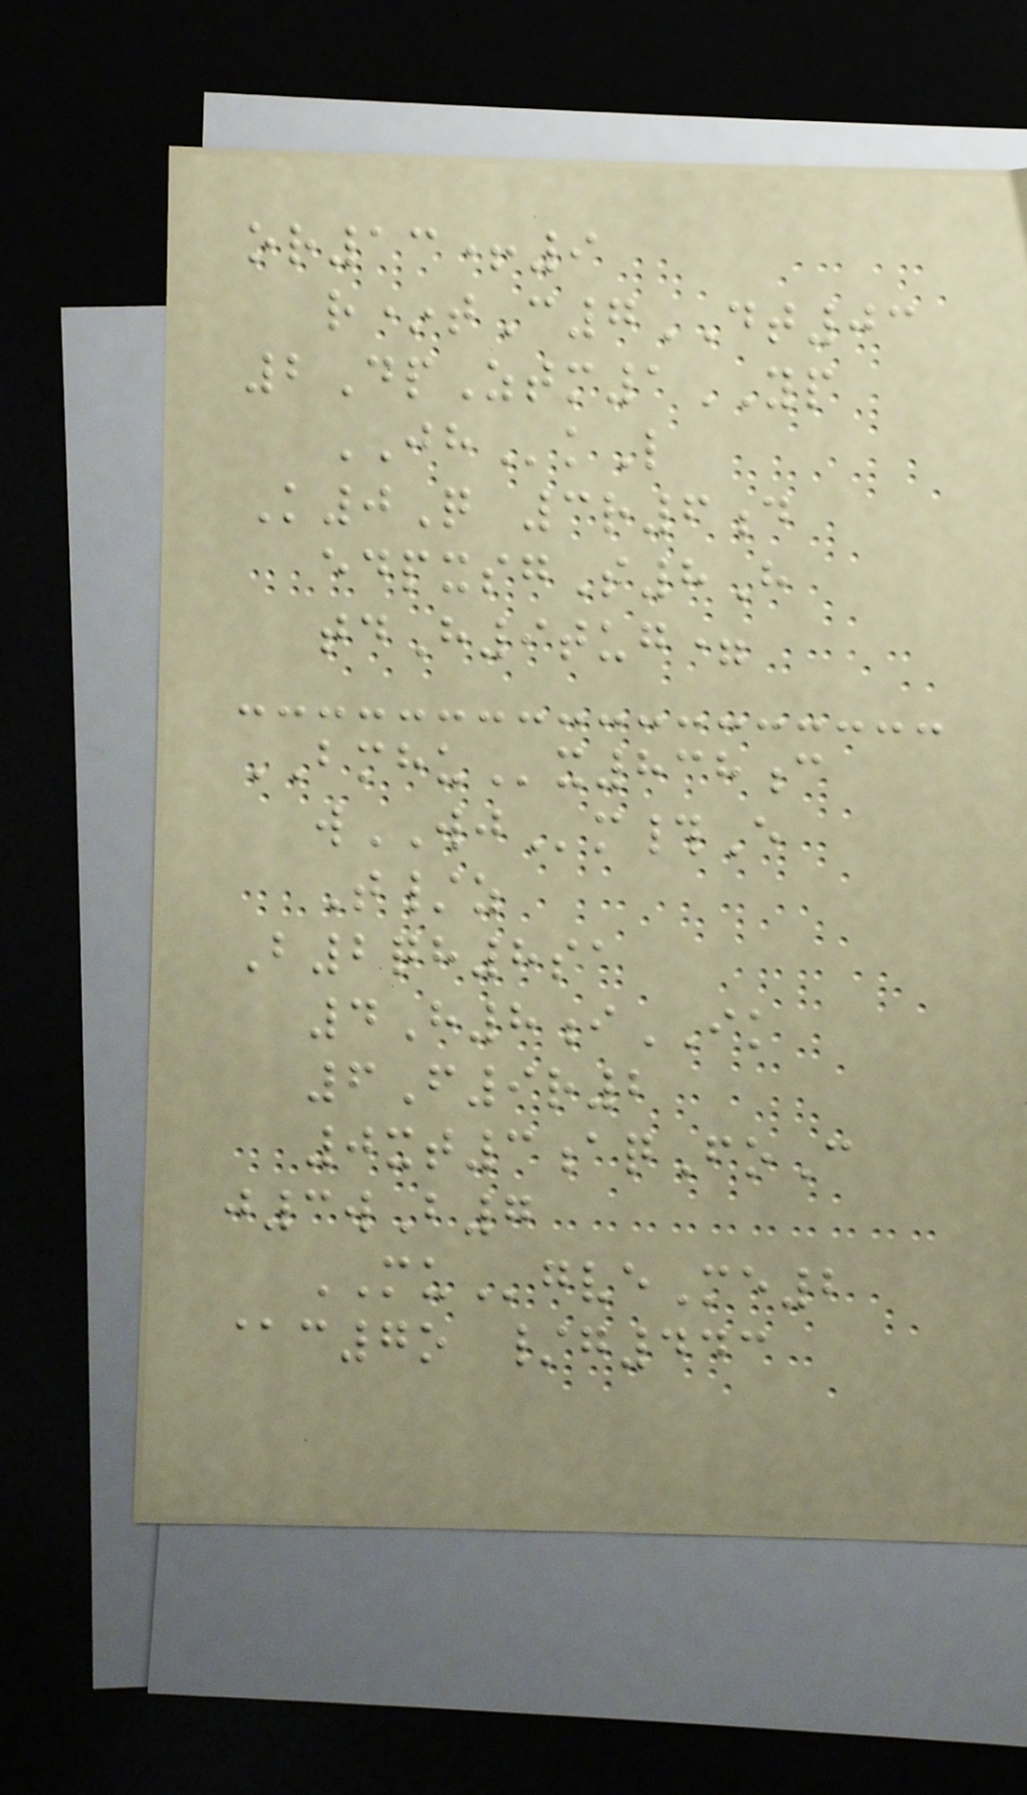or13+9
r*tC7DT03
2DpZtm1YP
JHkL
K0Q 3r6d
edpxsgS8H
tdH9tug=
BMHUx838c
wWJm#E
T/z
B2qh8sa
4H8iIK
6F9r2
0xt3aqFoC
j3wB7
MUgveMe2
@c7o /g443
